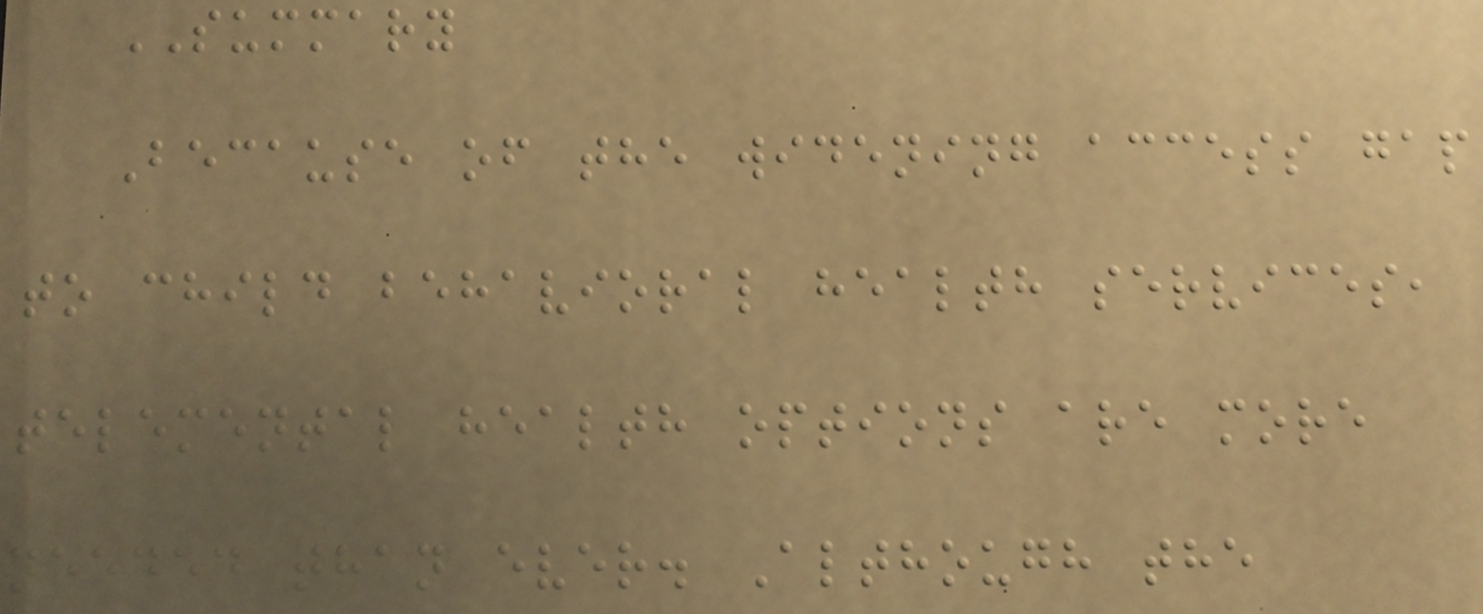SUMMARY
Because of the widening access gap
to child behavioral health services,
telemental health options are more
needed than ever. Although the
